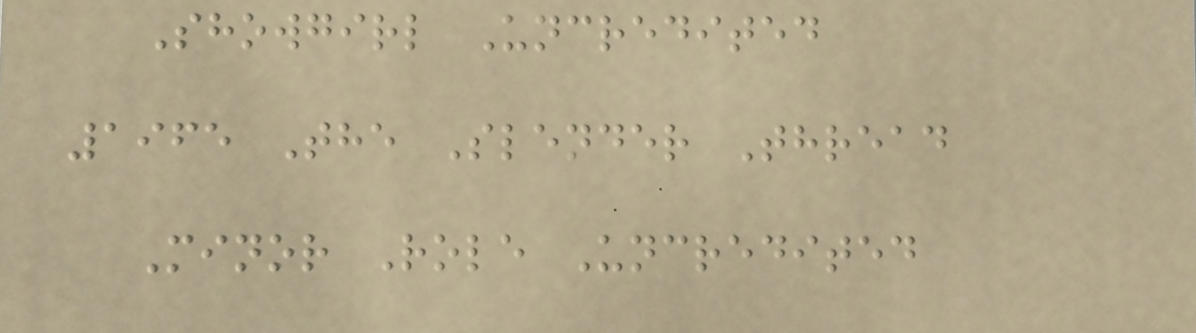Showgirl Uncredited
1965 The Slender Thread
Minor Role Uncredited
